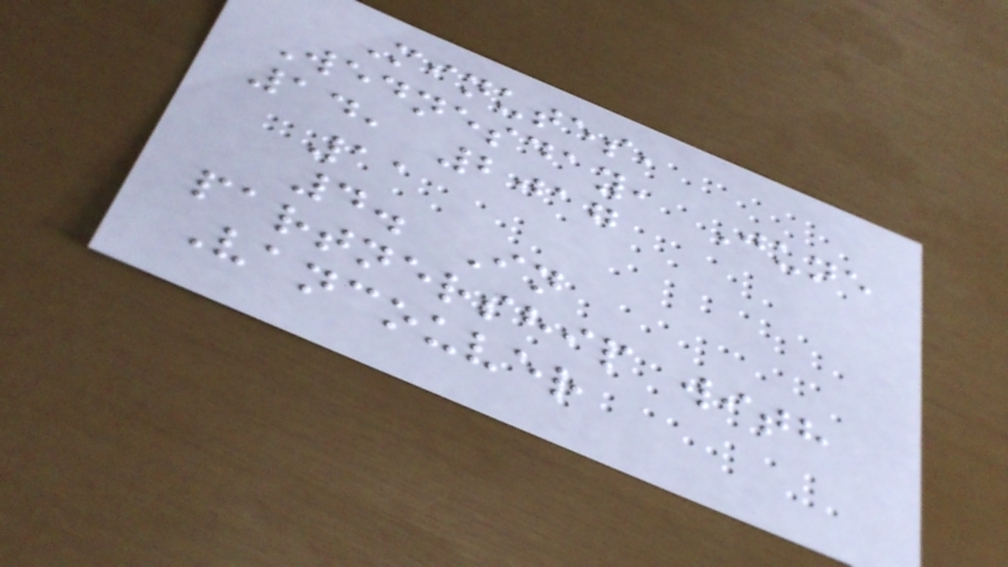Minutes,
Wednesday, June
14, 2017
11
4. In
partnership with
Vancouver
